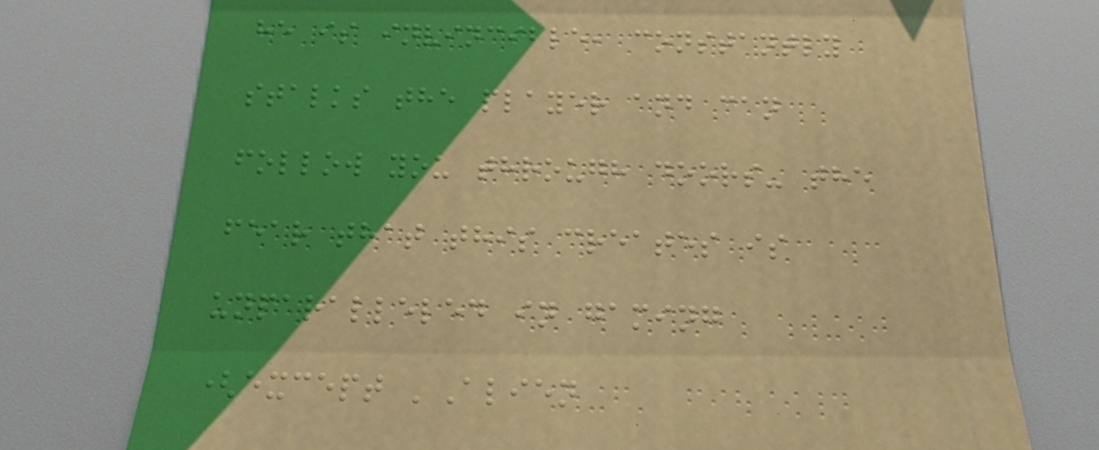he is invincible, constantly
stalks the player and can
follow you through doors- the
fear that this creates is
unparalleled in gaming
(except 'Alien
